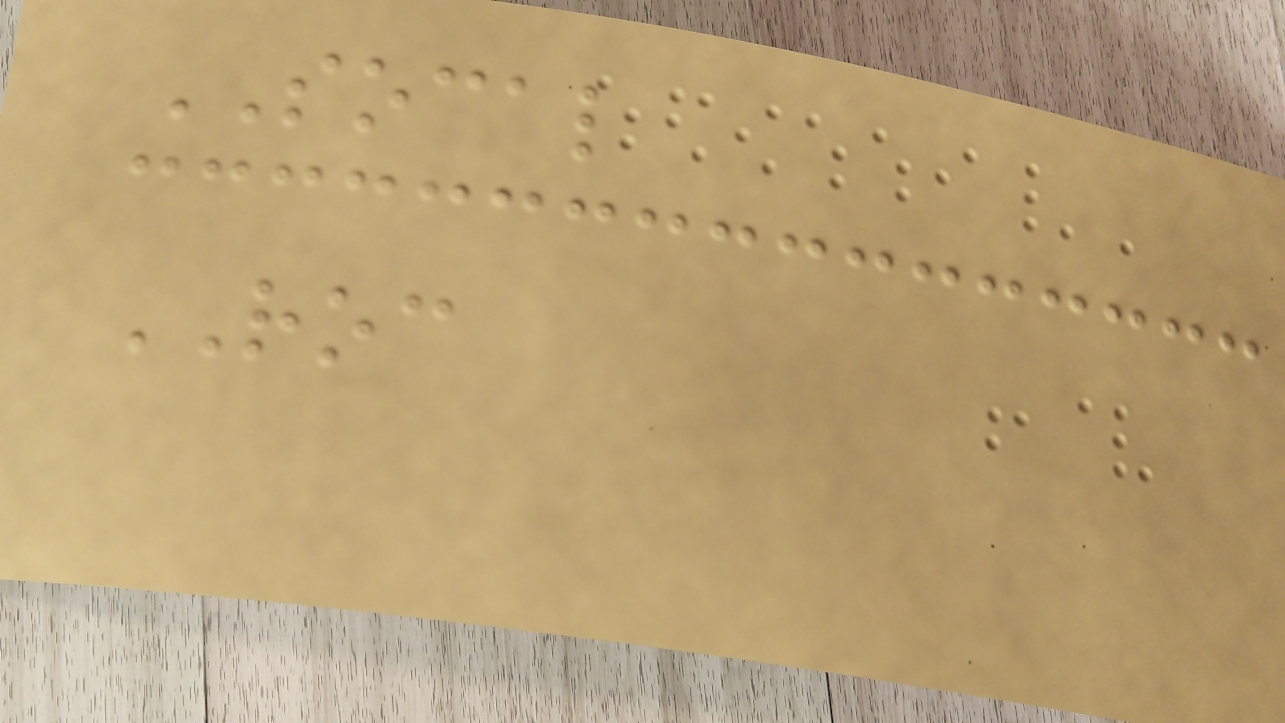SOCAL
ROC
